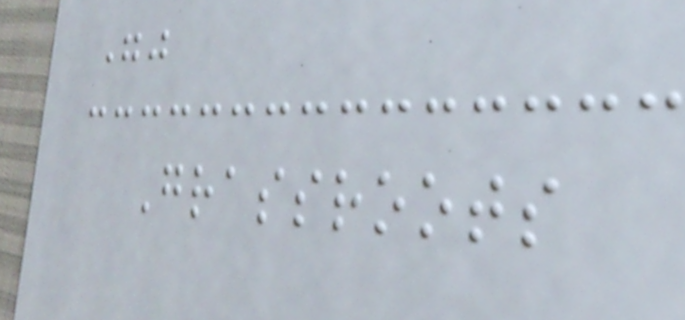""
Grassroots
